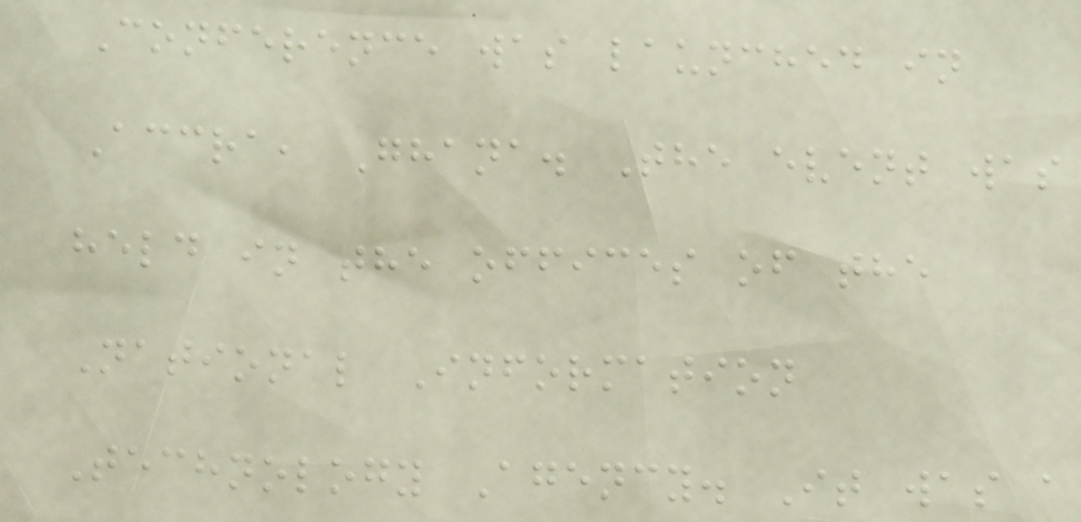Conference was launched in
Accra, Ghana. The event was
held in the offices of the
National Information
Technology Agency. It was a
